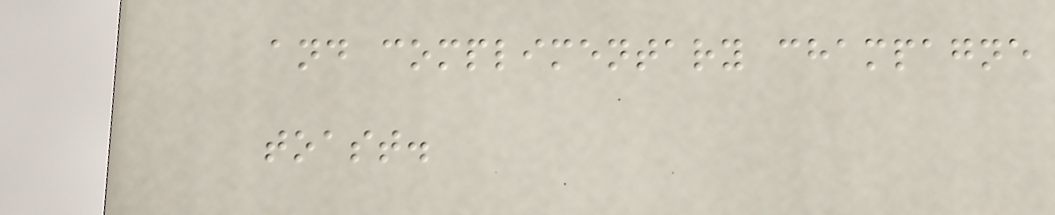and complimentary champagne
toast.
